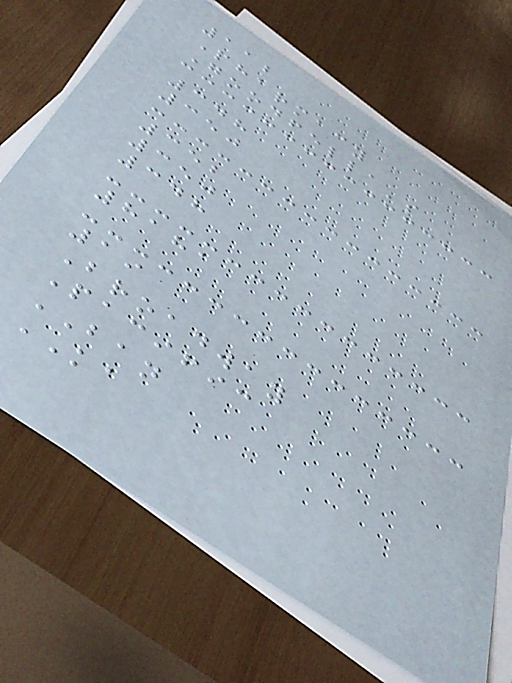112
Pharmacy
Goodfella's
348
350
352
350
348
8181
19
Broadway
Pacific
BAN
KA
